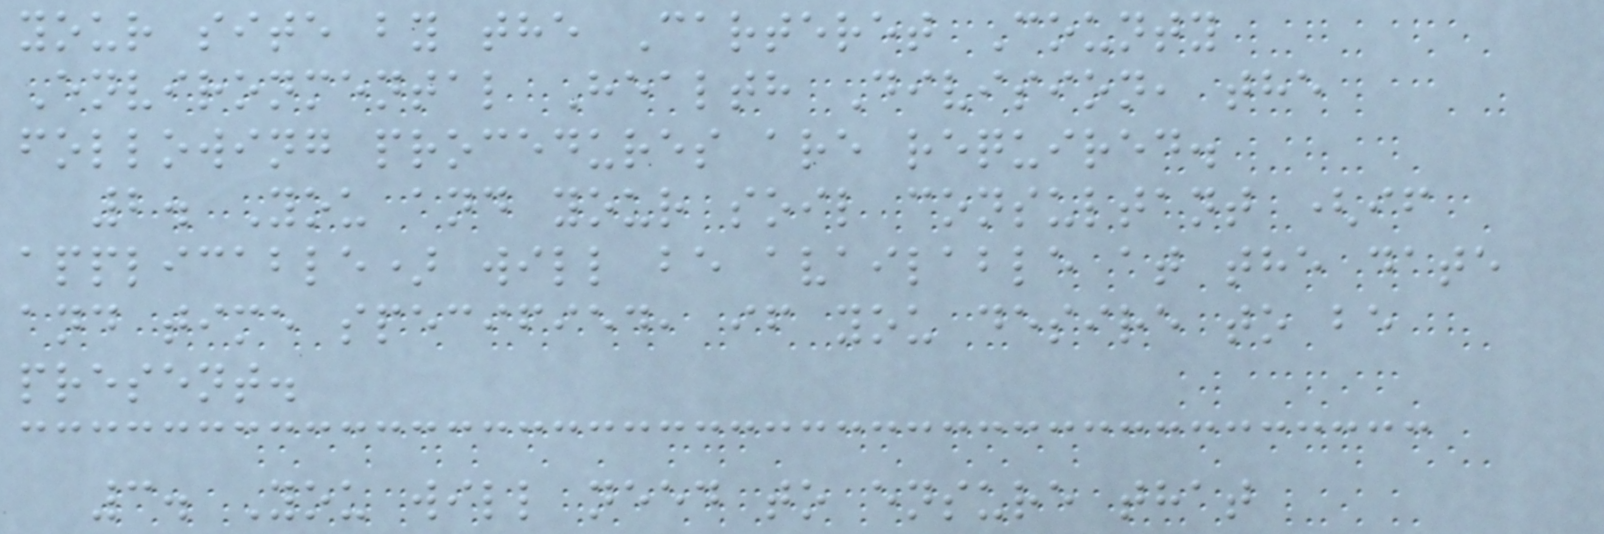your site by the Carteret County
Environmental Health Division, the
following procedures are required.
2. You and your soil consultant (if
applicable) will be available at the date
and time specified, if you desire to be
present.
3. You will need to ensure that
